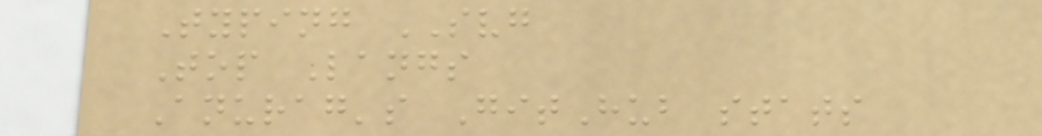Typing SVG
Top Langs
Anurag's GitHub stats
